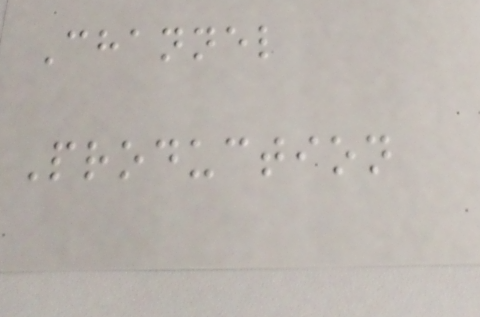Channel
Production
